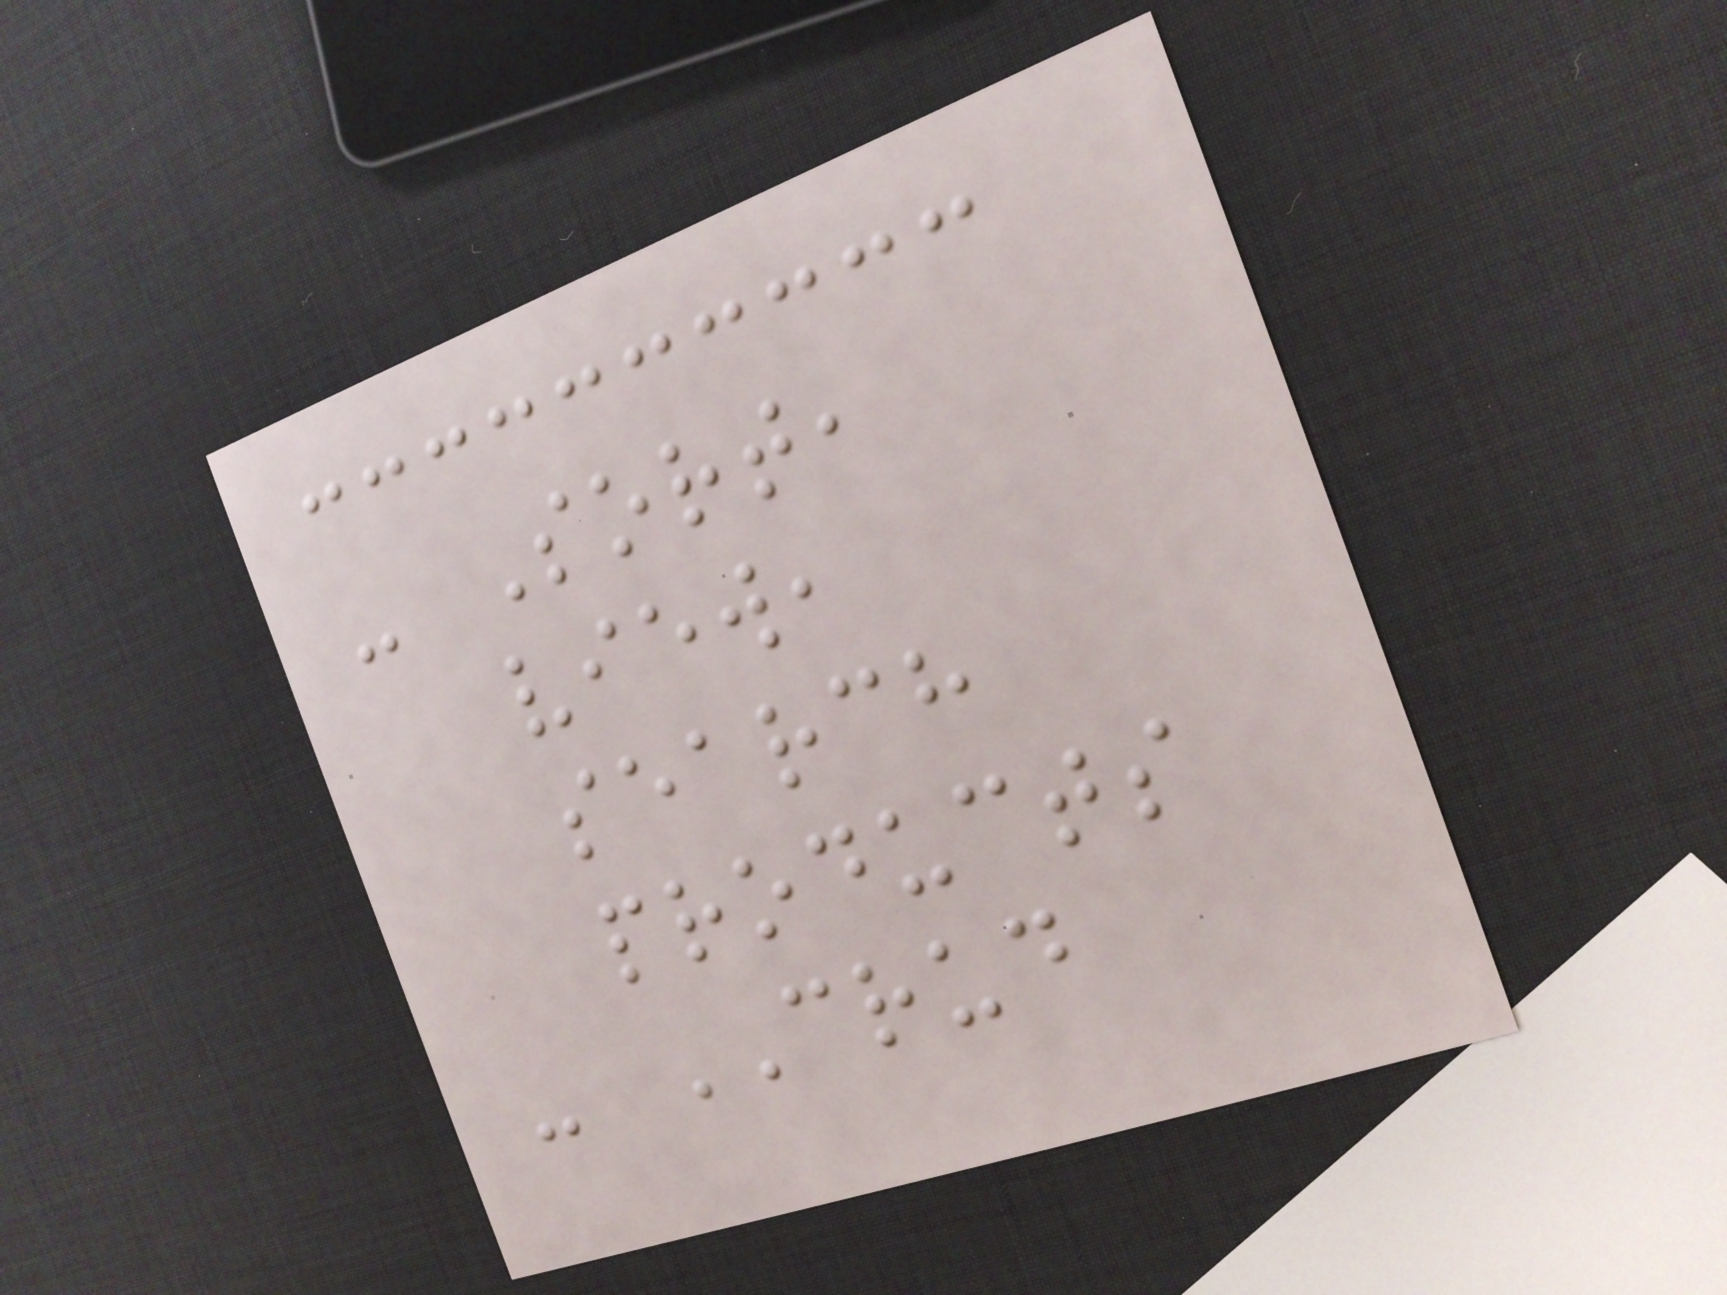- Sort,
view,
search
products
- CRUD
